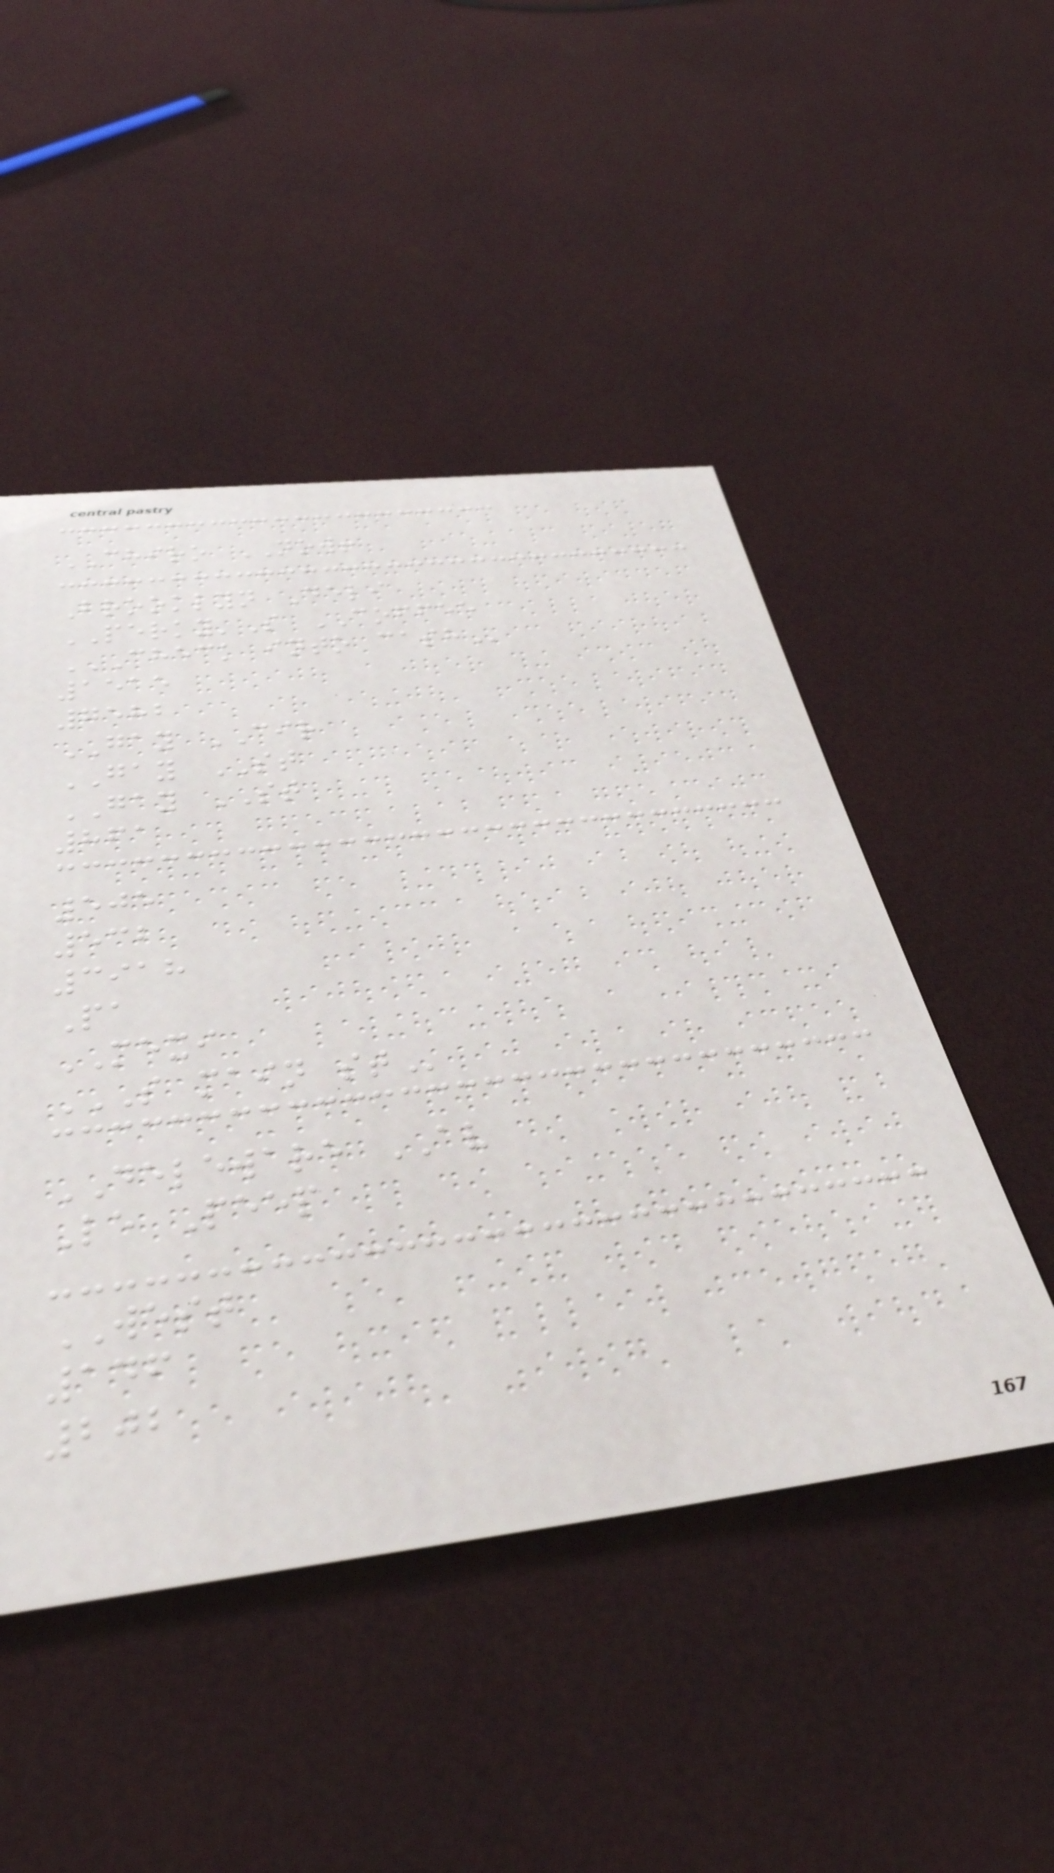CHIRO NOW!
Brooklyn Deli
PERKY'S COFFEE
CHECK INTO CASH
1515
7582
GAY CIR
GAY ST
GAY ST
861
505
532
3918
Pa
MEXI
S MAIN ST
DELEWARE AV
Le Peep
WEST
146
202
